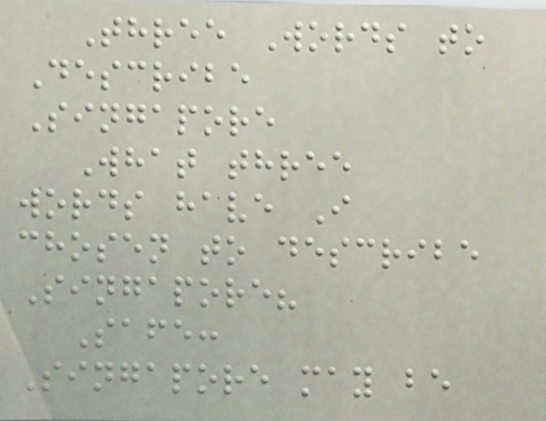Three Words to
Describe
Singapore
What three
words have I
chosen to describe
Singapore?
Safe:
Singapore may be
